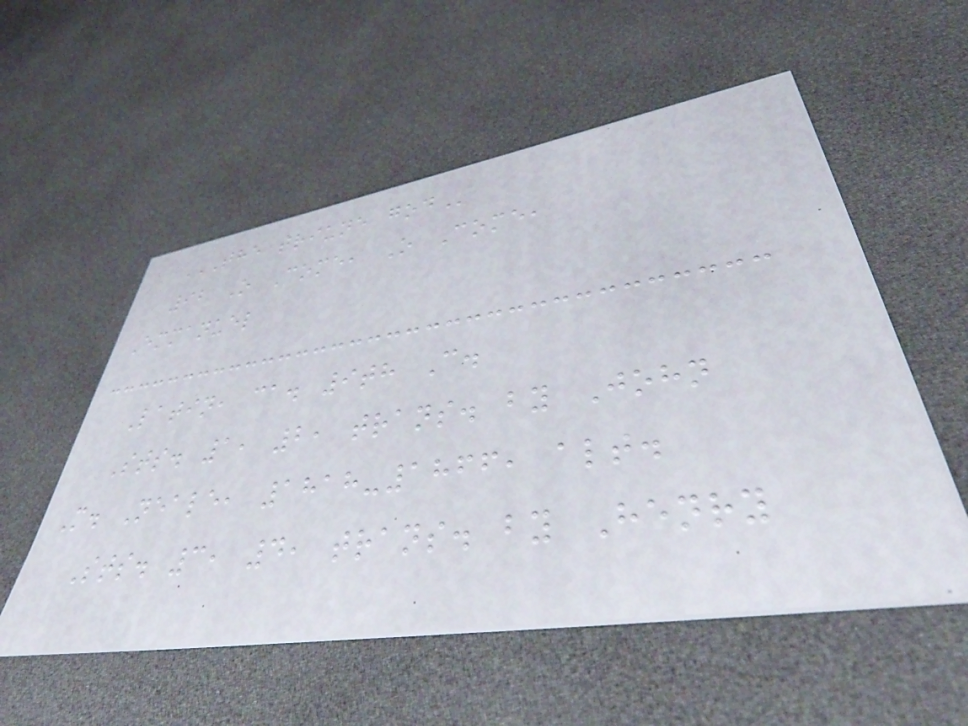THE TRIUNE GOD
92 O Come, O Come,
Emmanuel
Latin, ca. 9th C.
Sts. 1, 2, trans. by John
M. Neale, 1818-1866, alt.
Sts. 3, 4, trans. by Henry
